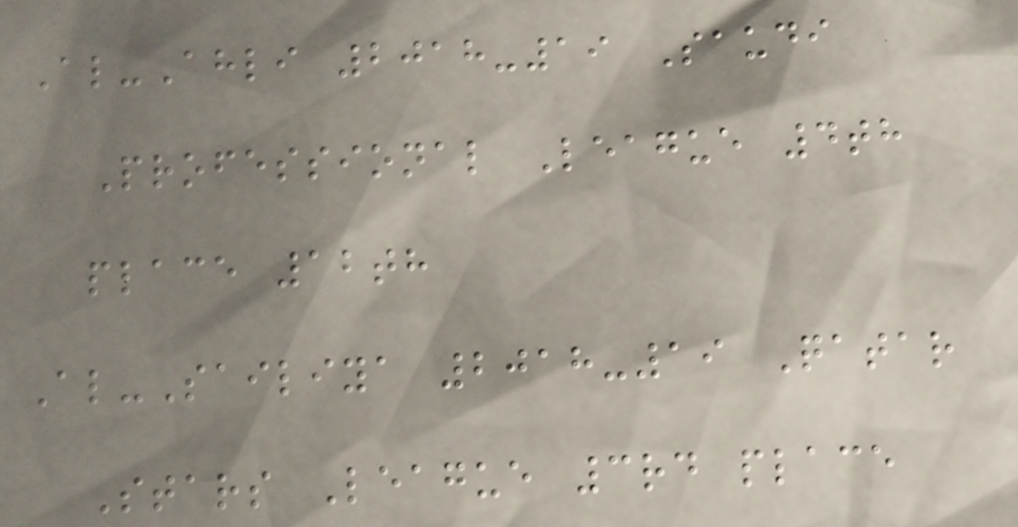Al-Ahli 2018-19 Saudi
Professional League 4th
place 12th
Al-Sailiya 2018-19 Qatar
Stars League 3rd place
